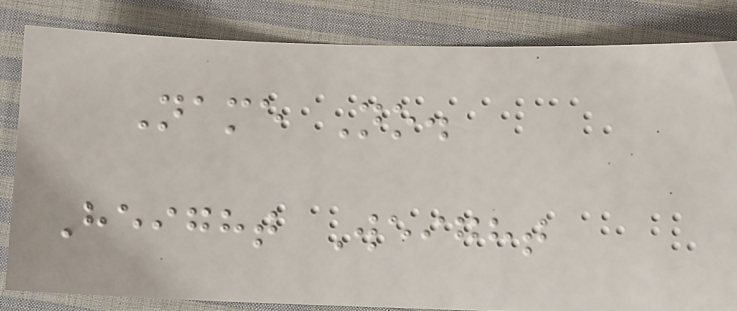Name No.
Height Weight
